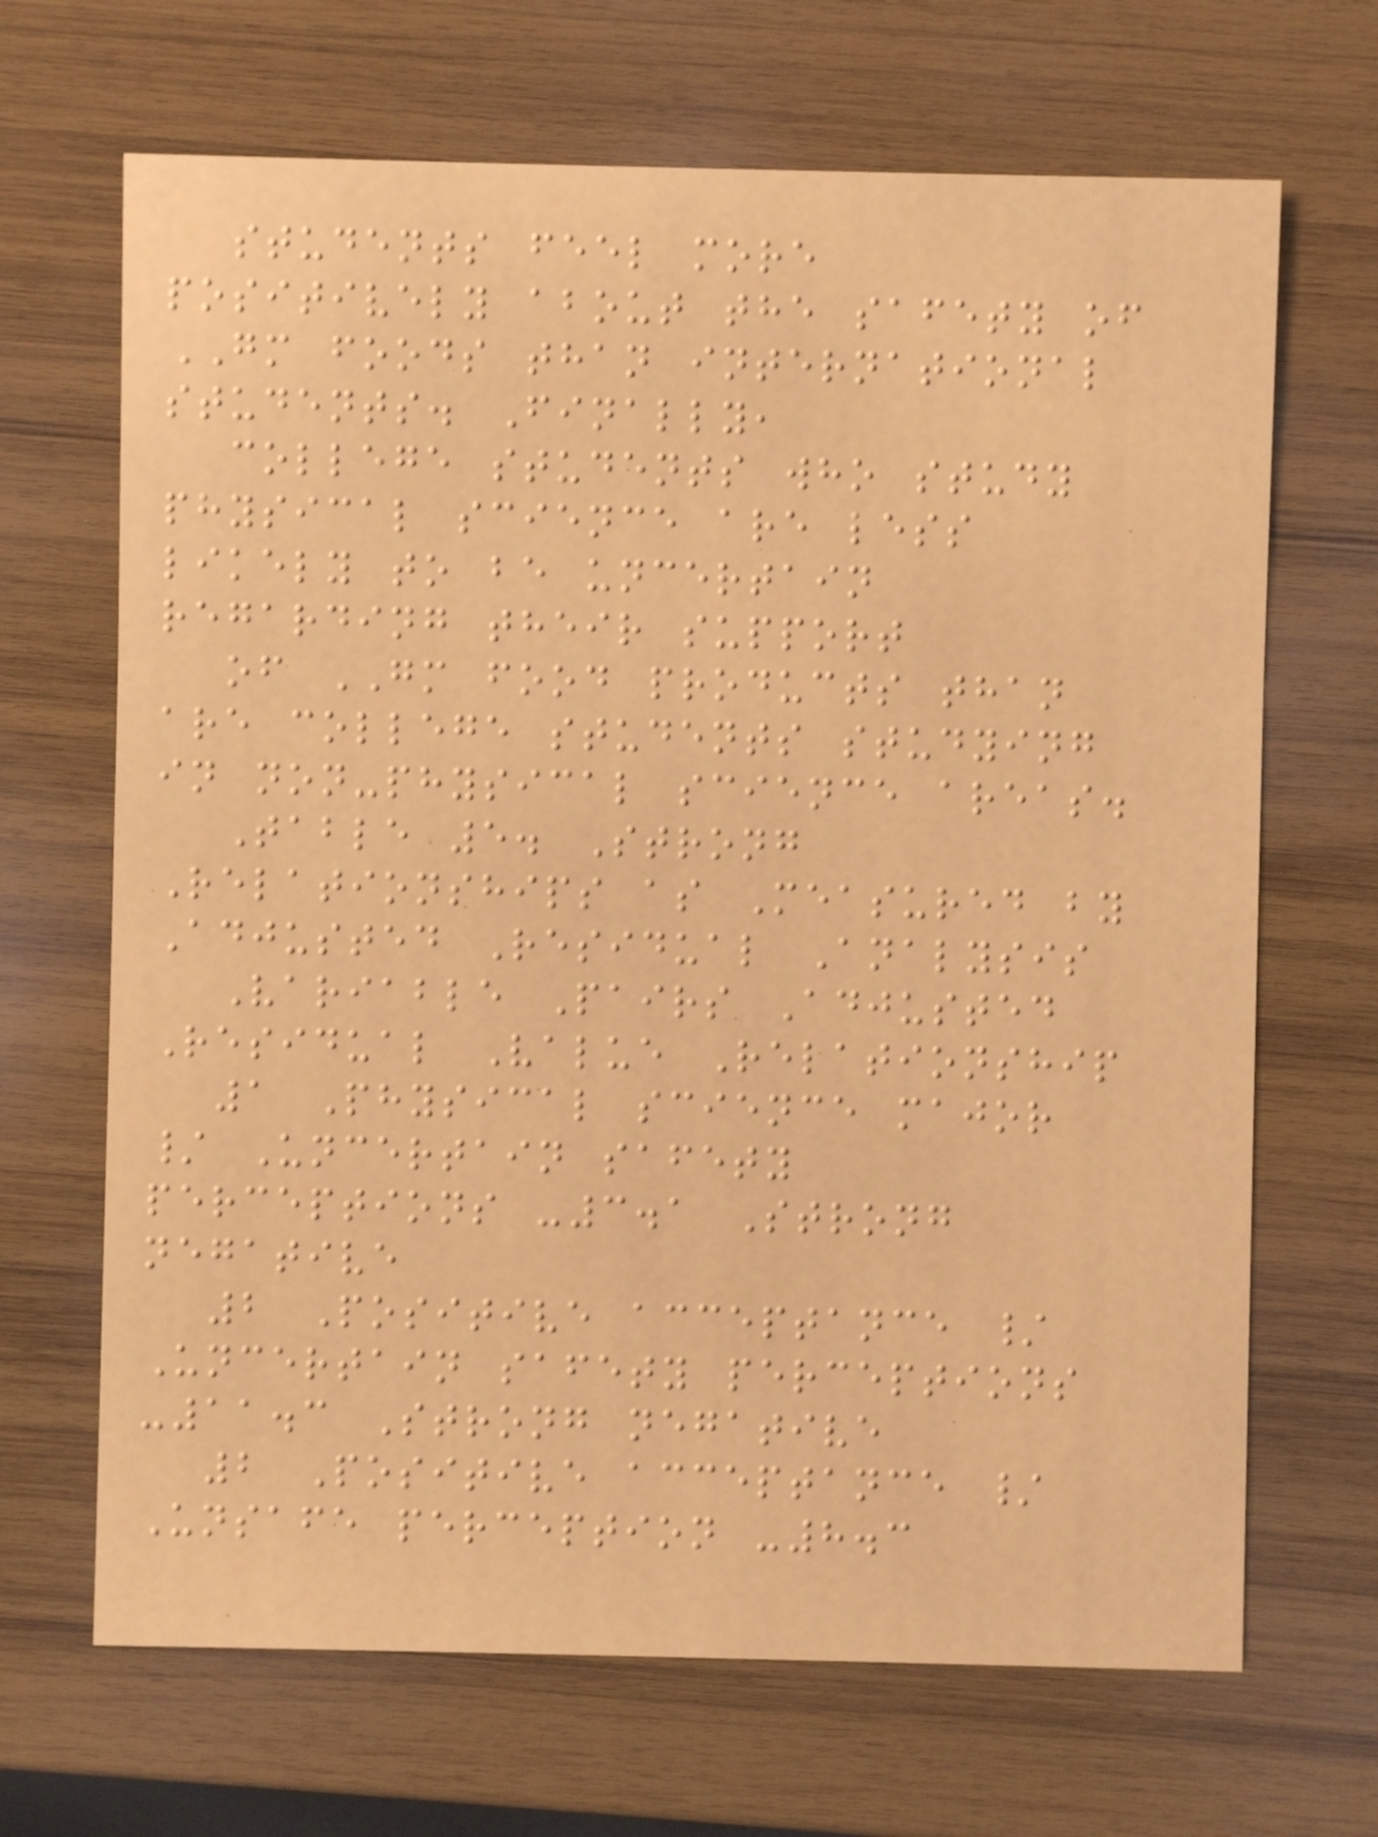students feel more
positively about the safety of
GM foods than international
students. Finally,
college students who study
physical science are less
likely to be uncertain
regarding their support
of GM food products than
are college students studying
in non-physical science areas.
Table 5. Strong
Relationships as Measured by
Adjusted Residual Analysis
Variable Pairs Adjusted
Residual Value Relationship
1 Physical science major
/ Uncertain safety
perceptions -3.1 Strong
negative
2 Positive acceptance /
Uncertain safety perceptions
-11.3 Strong negative
2 Positive acceptance /
Unsafe perception -8.3
